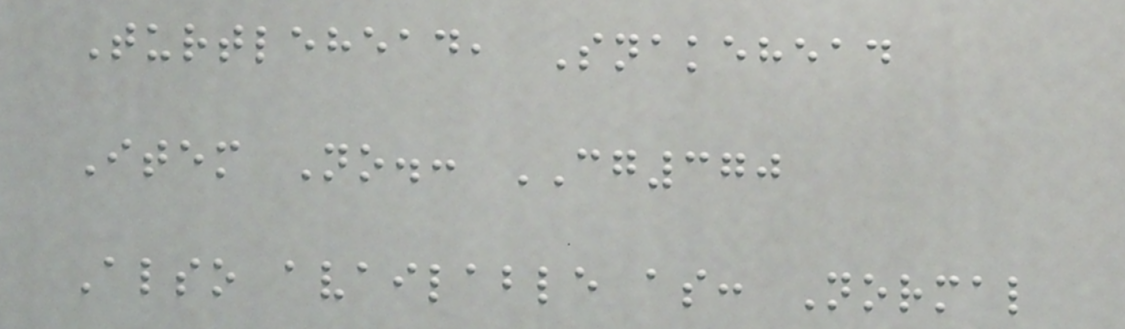Turtlehead, Snakehead
Item No.: CG370
Also available as: Normal
